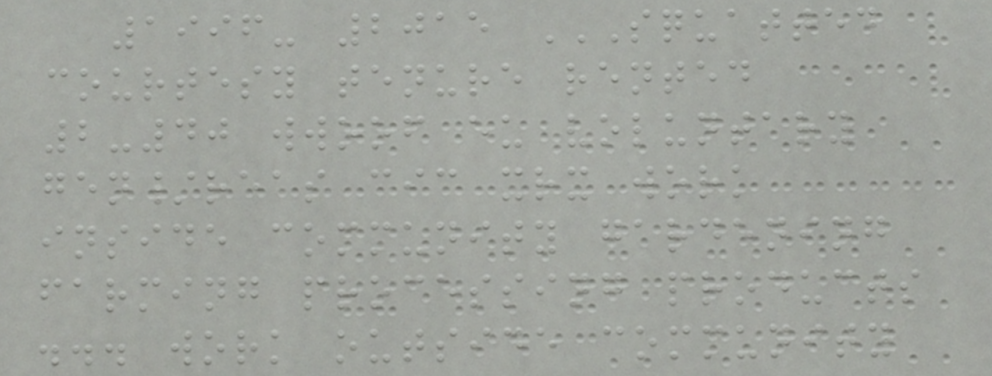1996- 2015 SQUATTED
COURTESY TENURE RENTED
2-40 WWOOF EU VOLUNTARY
GEN/REAS CIC XRX WORK
INSIDE COMMUNITY GARDENING
FARMING PROCESSING PRODUCTS
... WORK OUTSIDE COMMUNITY
